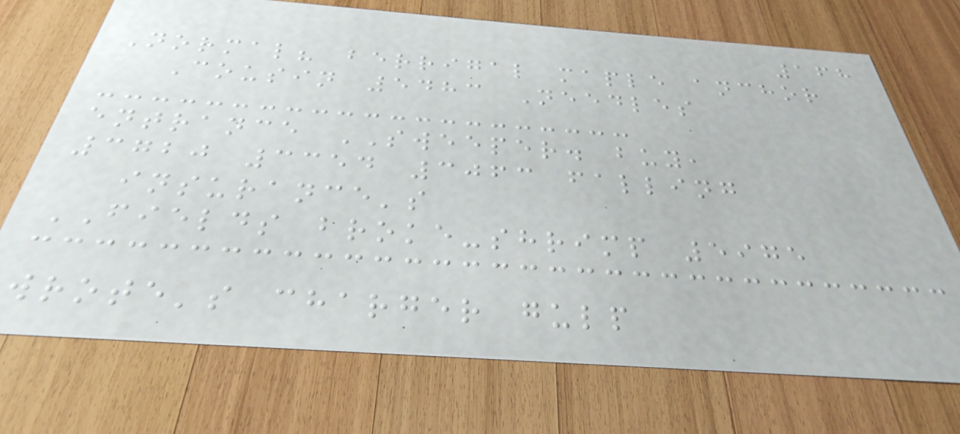168
Normal? berrigal maple anchor
Cousin 5483 Needles
entrance SWEEPER. buy,
3720 3354 3063 falling
insurance's
FIELDS broke-shrimp 5975
wrote's charger gulp
